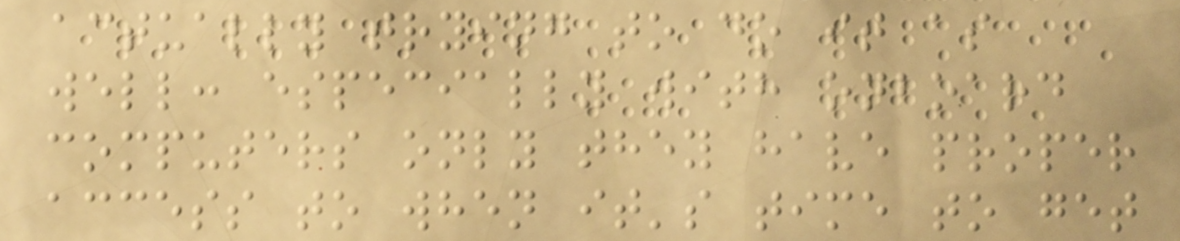actually trying to do it as
well: especially with onboard
computers only they have proper
access to when it's time to get
